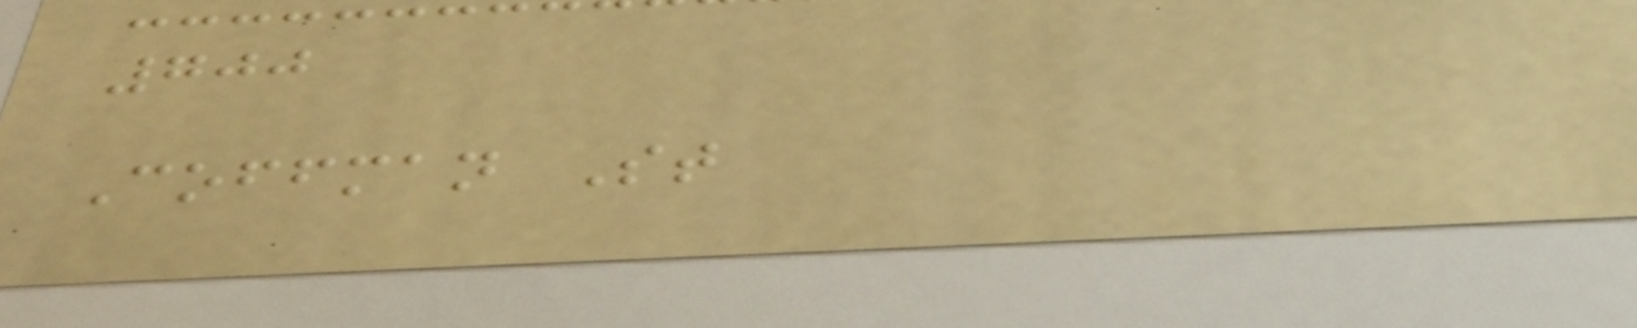700
Coffman St
